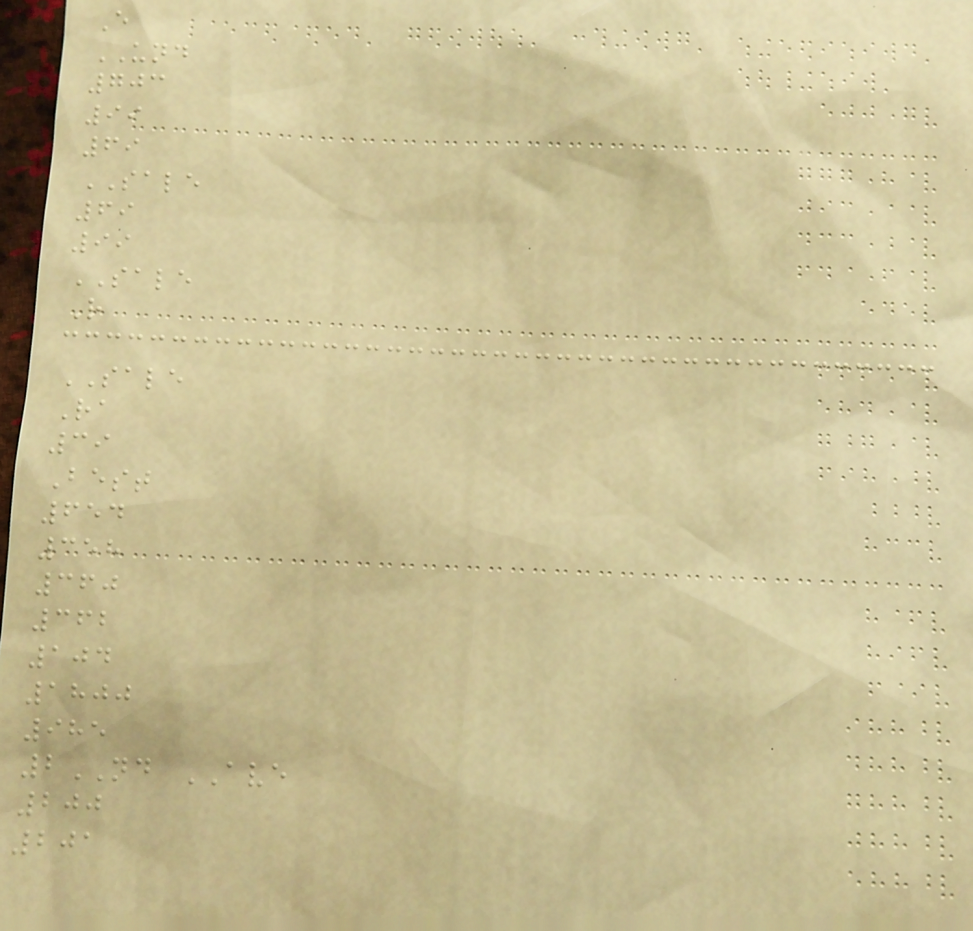E
UND
703
99
69
SALE
69
99
SALE
R
SALE
Ra
39
Best
654
358
360
362
104
1800
985
2ND AVE
200
201
